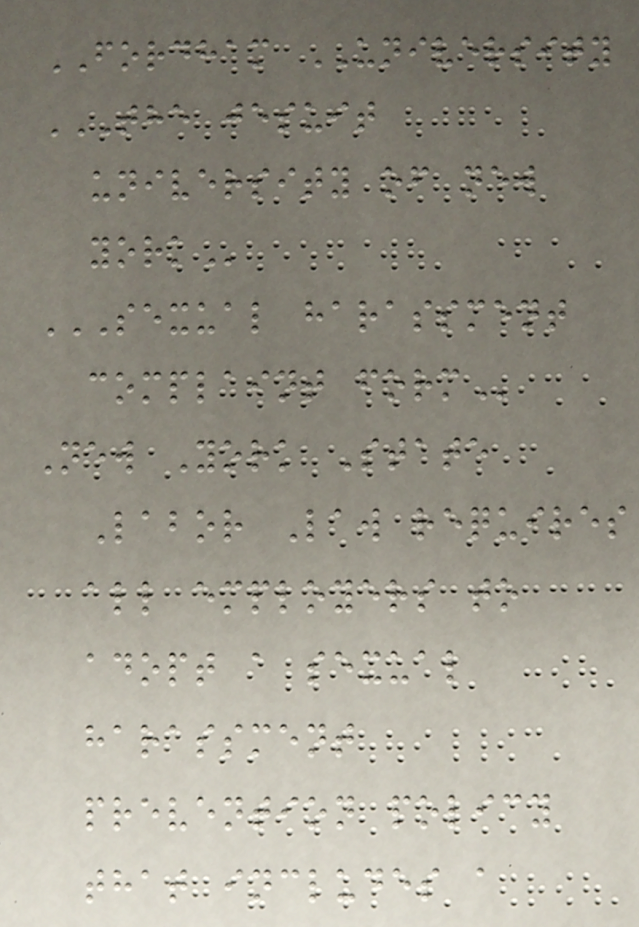FORDHAM UNIVERSITY
THE JESUIT
UNIVERSITY OF NEW
YORK
SEXUAL HARASSMENT
COMPLAINT FORM
New York State
Labor Law requires
all employers to
adopt a sexual
harassment
prevention policy
that includes a
